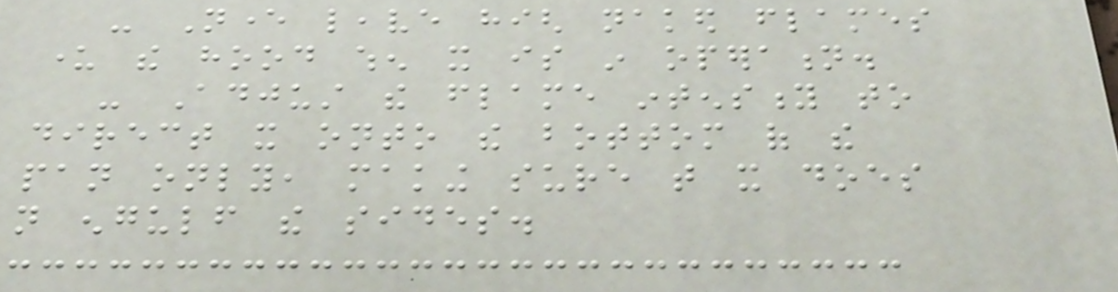- Never leave high naked flames
under the hood when it is in operation.
- Adjust the flame intensity to
direct it onto the bottom of the
pan only, making sure that it does
not engulf the sides.
